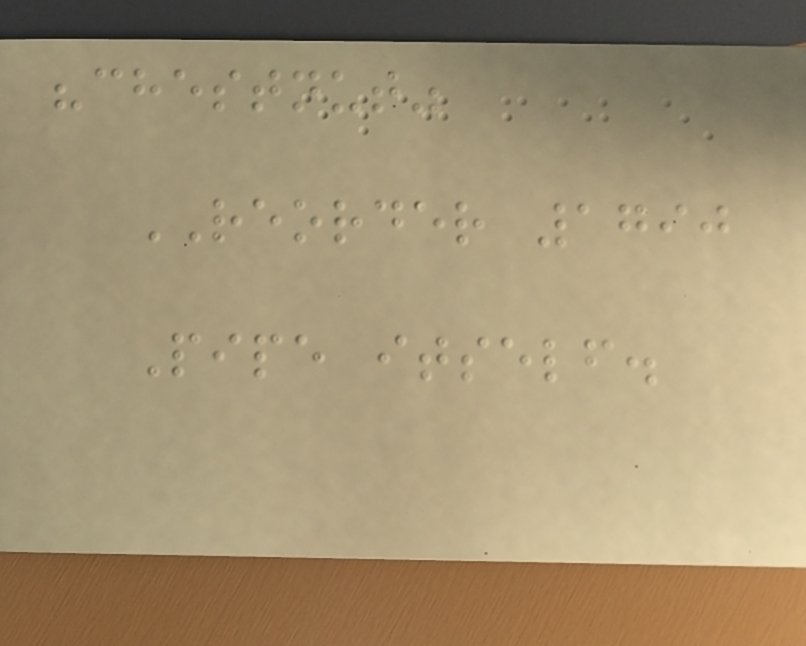"chestnut"
REORDER 1790
Pipe itself.
